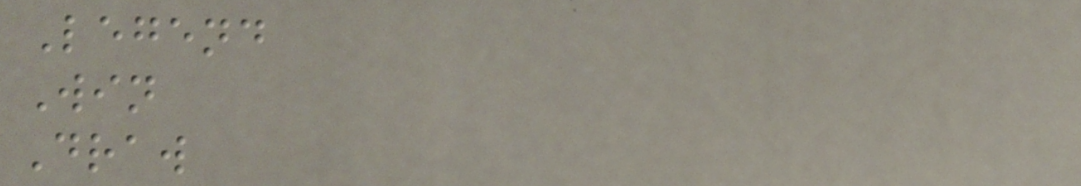Legend
Win
Draw
